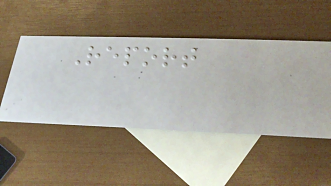Report
